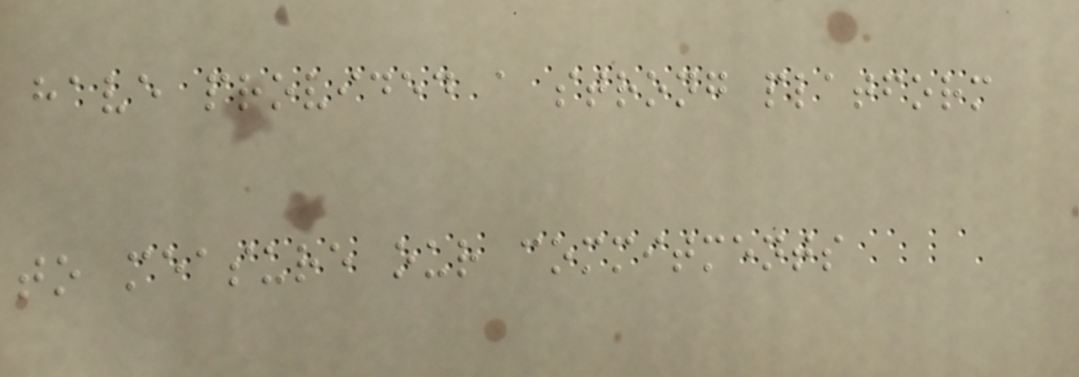have provided a strong platform
to measure our commitments
